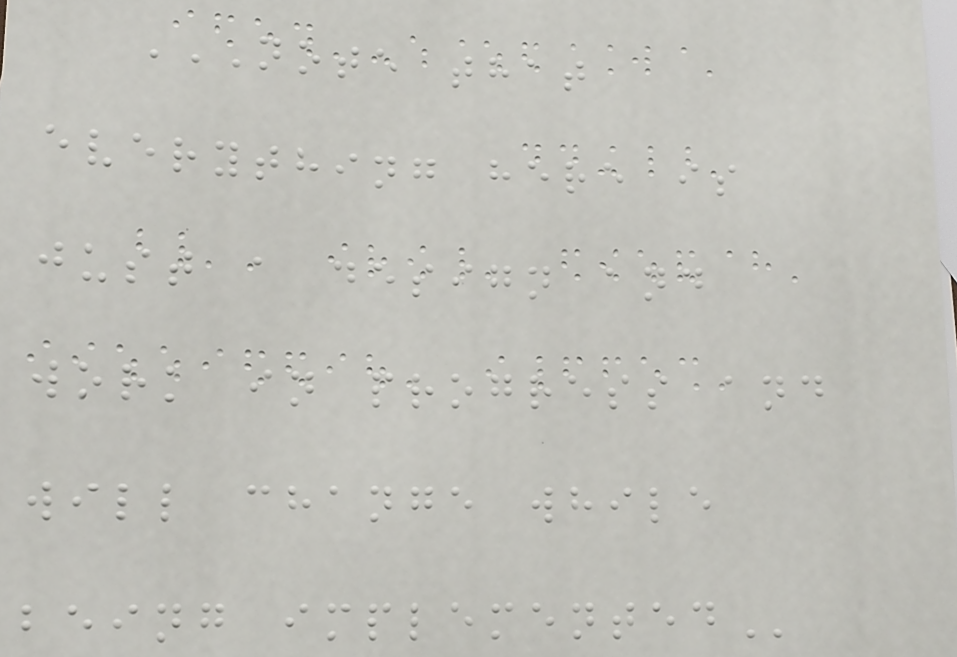NOTE THAT
EVERYTHING HERE IS
JUST A DESIGN AND
WORK IN PROGRESS AND
WILL CHANGE WHILE
BEING IMPLEMENTED
